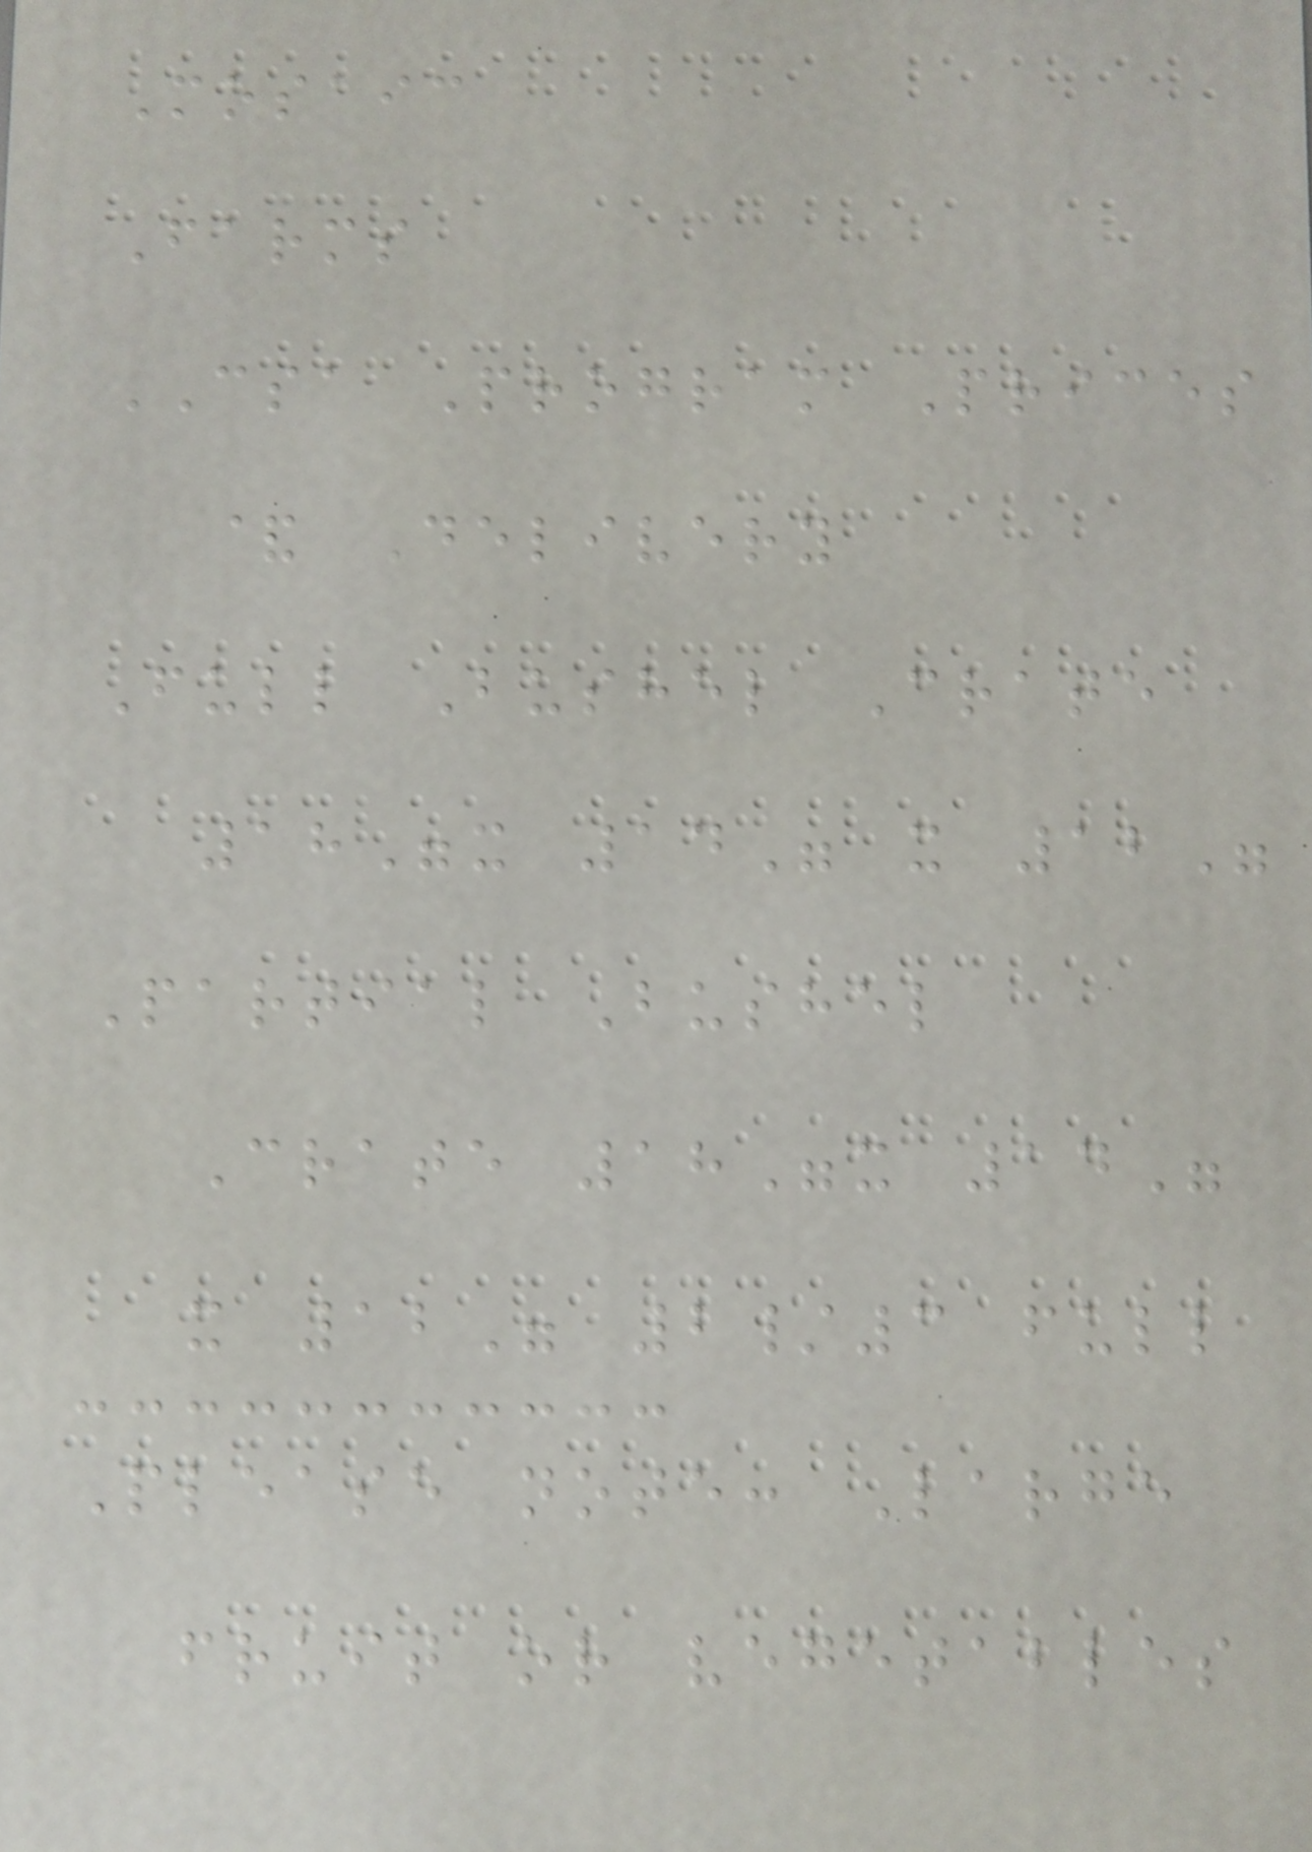Mosaic
Farms
CSA Program Prices
& Delivery
Full Bushel Crate
18"x 14" x 12"
Partial Bushel
Crate 18"x 14"
x 12" 2/3 full
Please note: Large
fruit or vegetables
